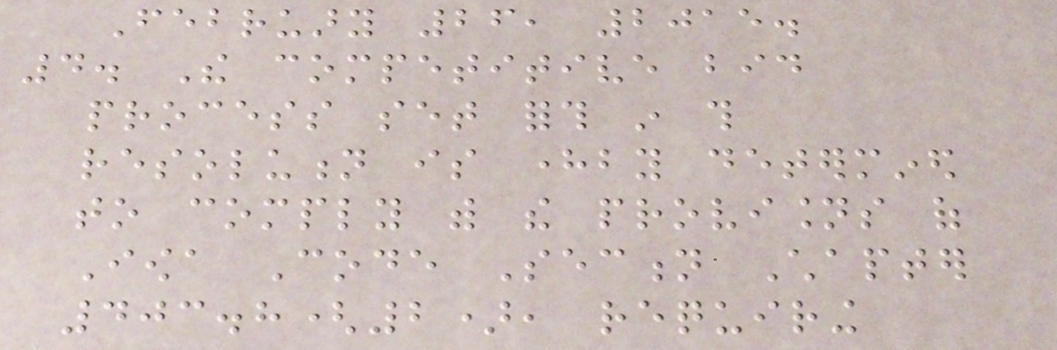February 26, 2015.
4. The competitive bid
process set forth in this
resolution is hereby determined
to comply with the provisions of
Iowa Code Section Chapter
403.8(2), requiring
